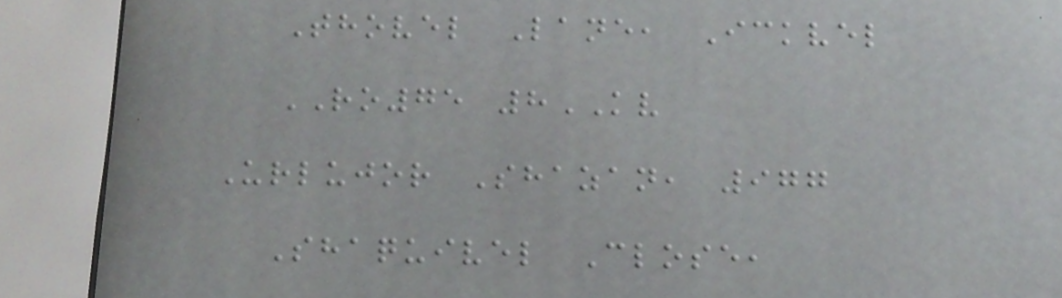Thovel Lane, Ickvel
RO75 8KV
Urlujor Shazan, 977
Shaquivel Close,
